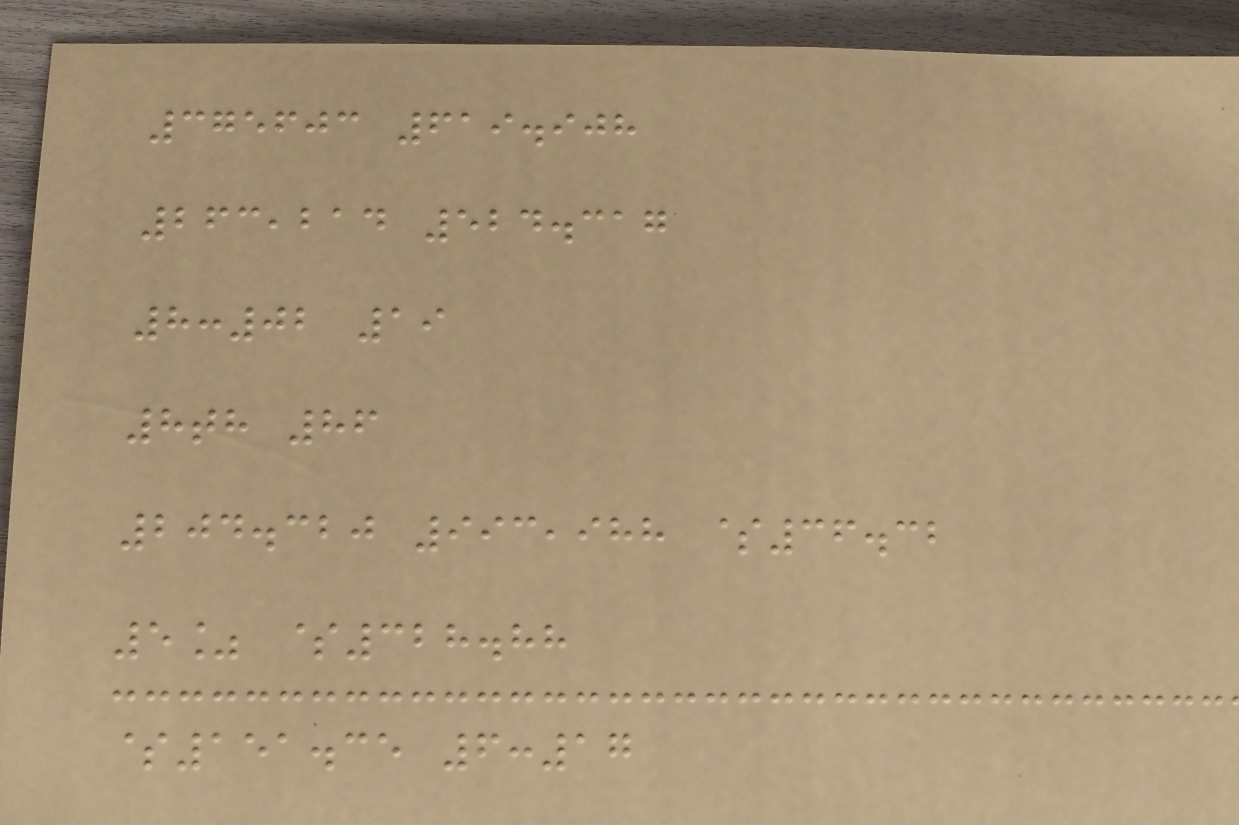375603 619.908
263,214 524.317
8:02 19
8th 86
204.320 993,988 $36.32
5% $328.88
$151.35 6:17
